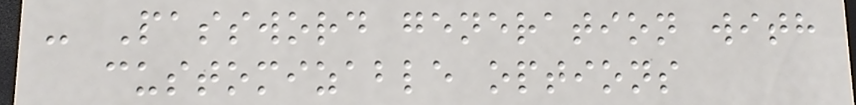- Password generation with
customizable options
